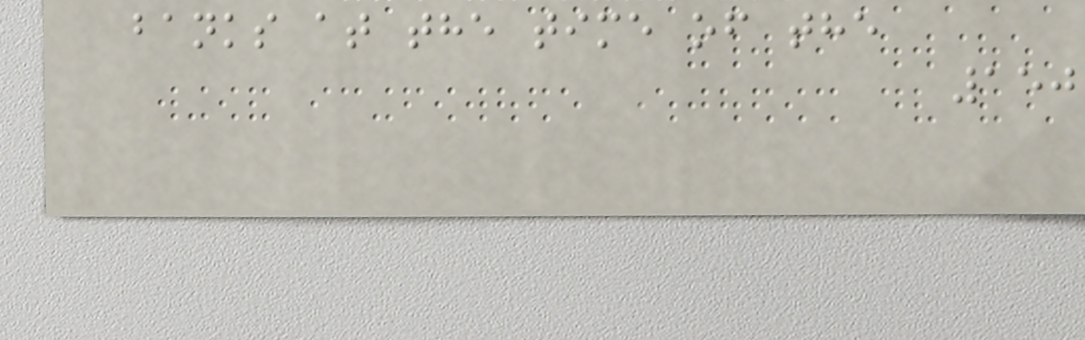banks at the time of the
150
